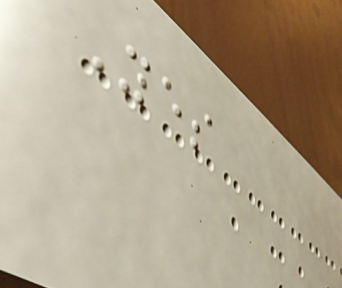Yes
